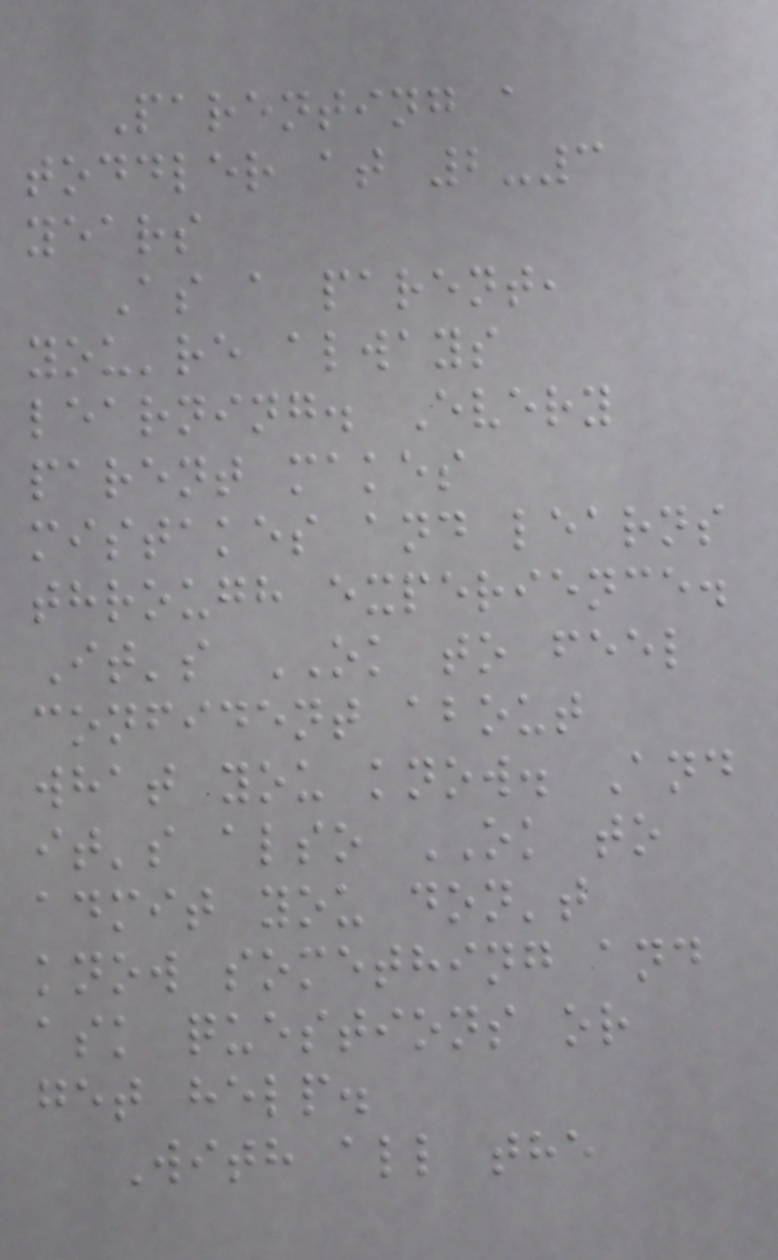Parenting a
toddler at 2-3
years
As a parent,
you're always
learning. Every
parent makes
mistakes and learns
through experience.
It's OK to feel
confident about
what you know. And
it's also OK to
admit you don't
know something and
ask questions or
get help.
With all the
